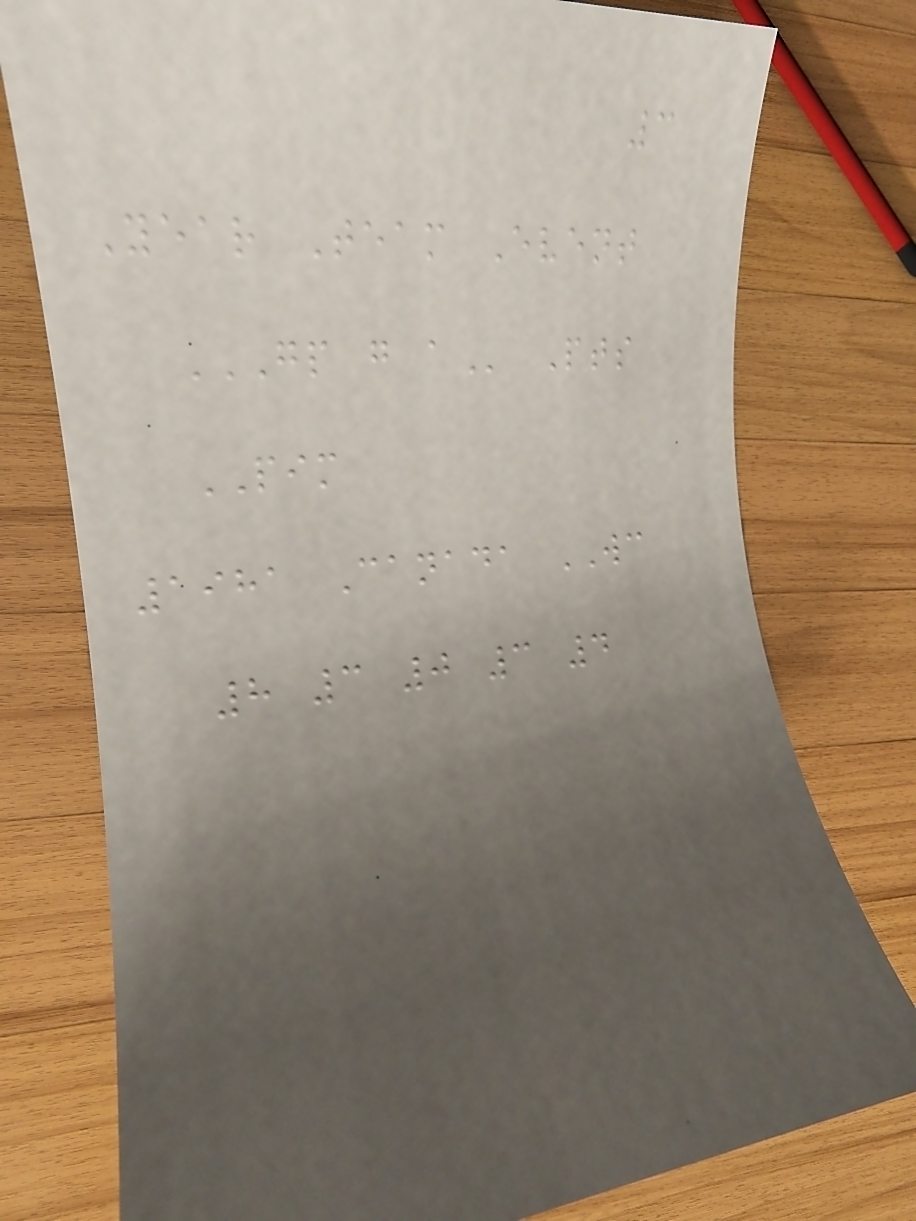3
Year Team Event
GP G A Pts
PIM
1981 Canada WC
8 3 0 3 4
